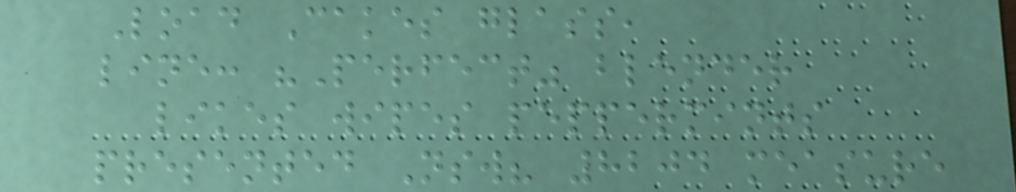Load Cakes glass,
line: "Perfect" blender
likes wipes peppermints
presented Nsw? 8204 measure
